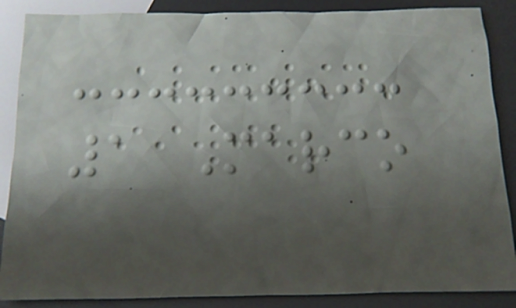1 Marco
